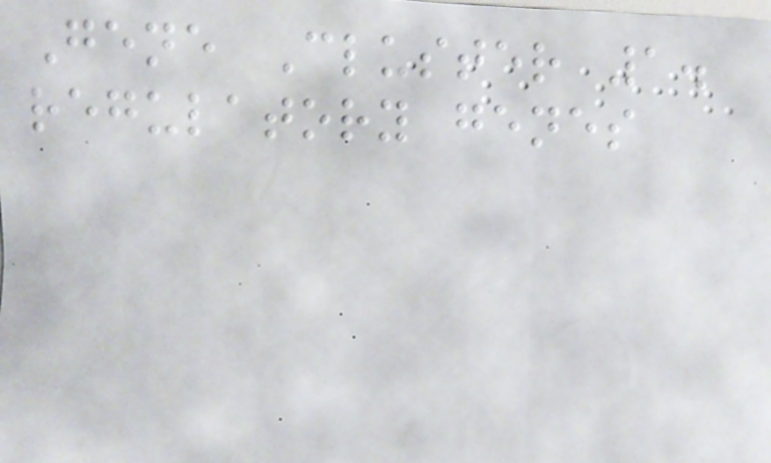Gene Cluster 1.
regulatory genes
